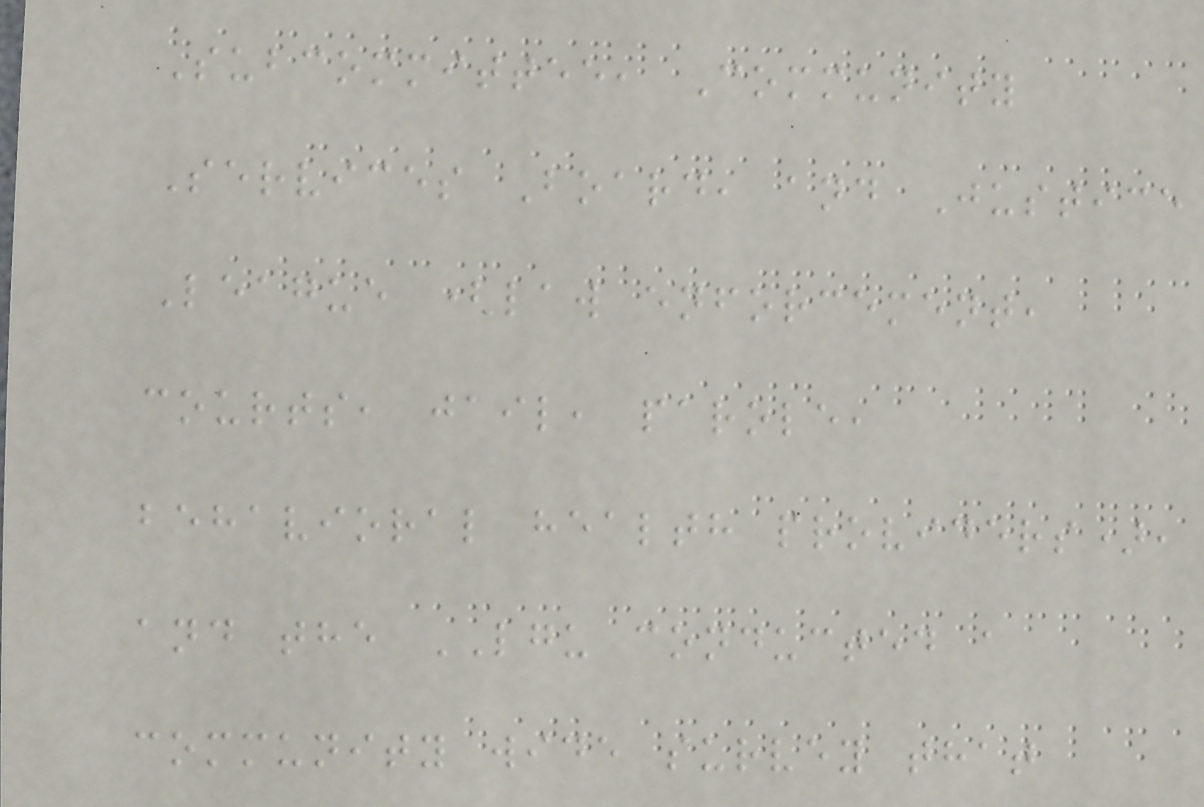Subcommittee, Community
Services Board, and Justice
League (law enforcement,
courts, jail, parole,
behavioral health providers),
and the LGU conducted a
community wide survey that
